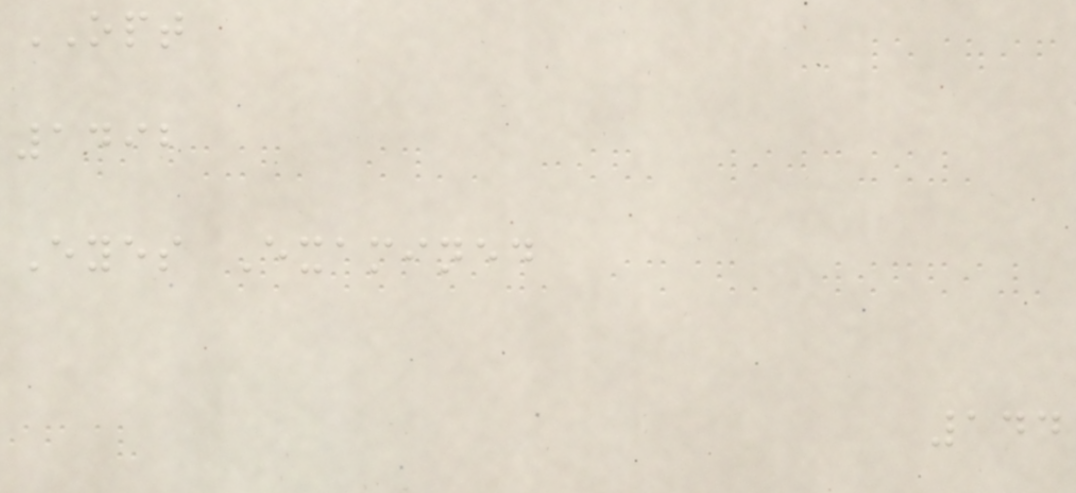OPT
1492
Eyes Examined
144
